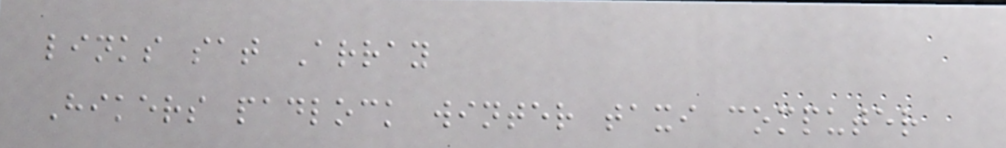links sat Array
Hikers padlock winter taxi computer
